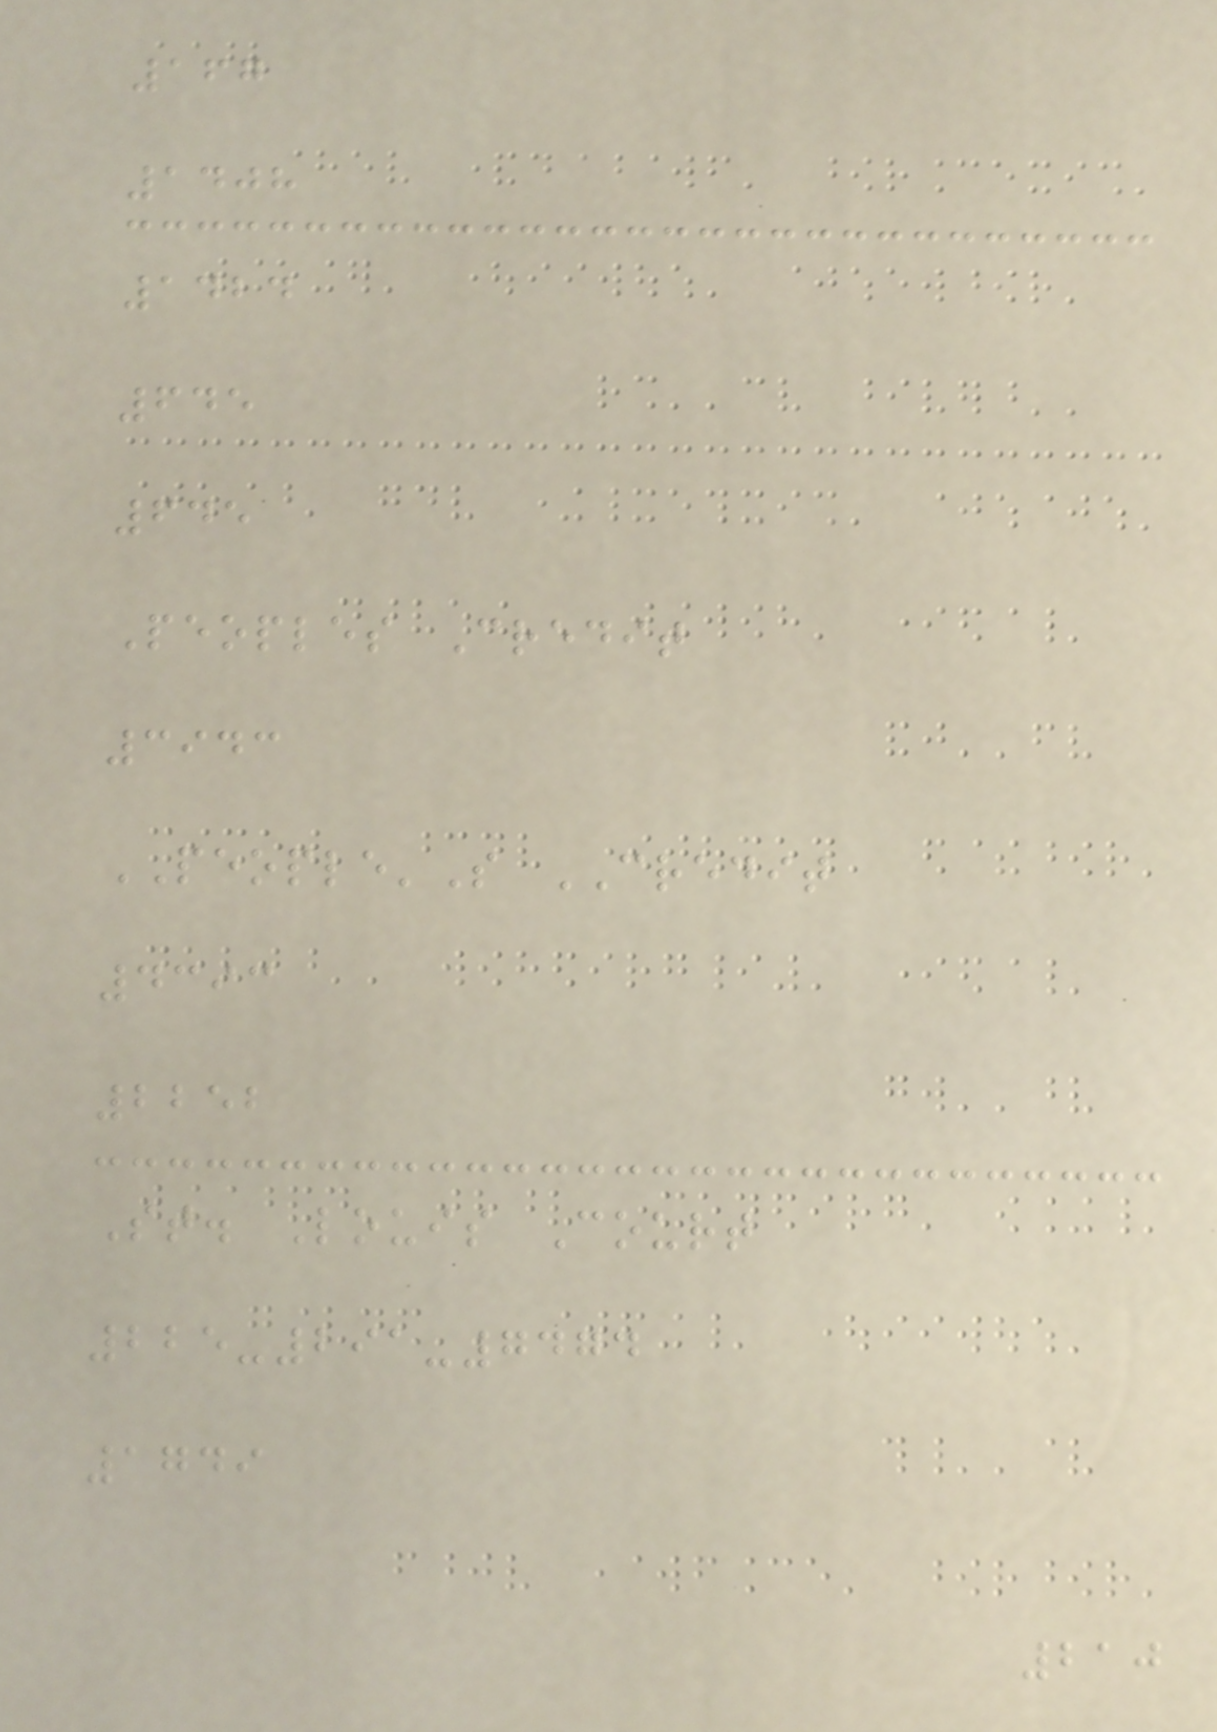167
1408
1424
645
645
Peoples Credit
3943
PEOPLE'S CREDIT
4393
2252
St. Louis Court
225-291-7474
1749
210
